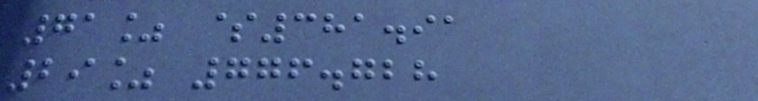71% $381.91
29% 776.728
